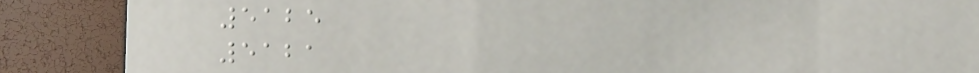5125
5121
